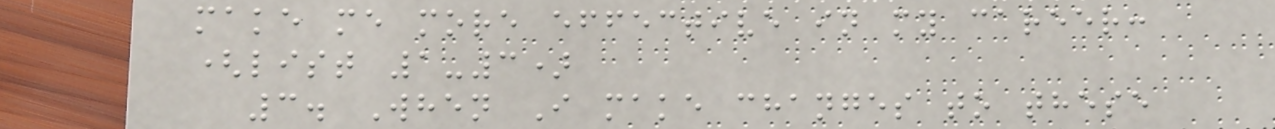make me more effective in my career:
(list 1-3)
3. When I make changes to these
